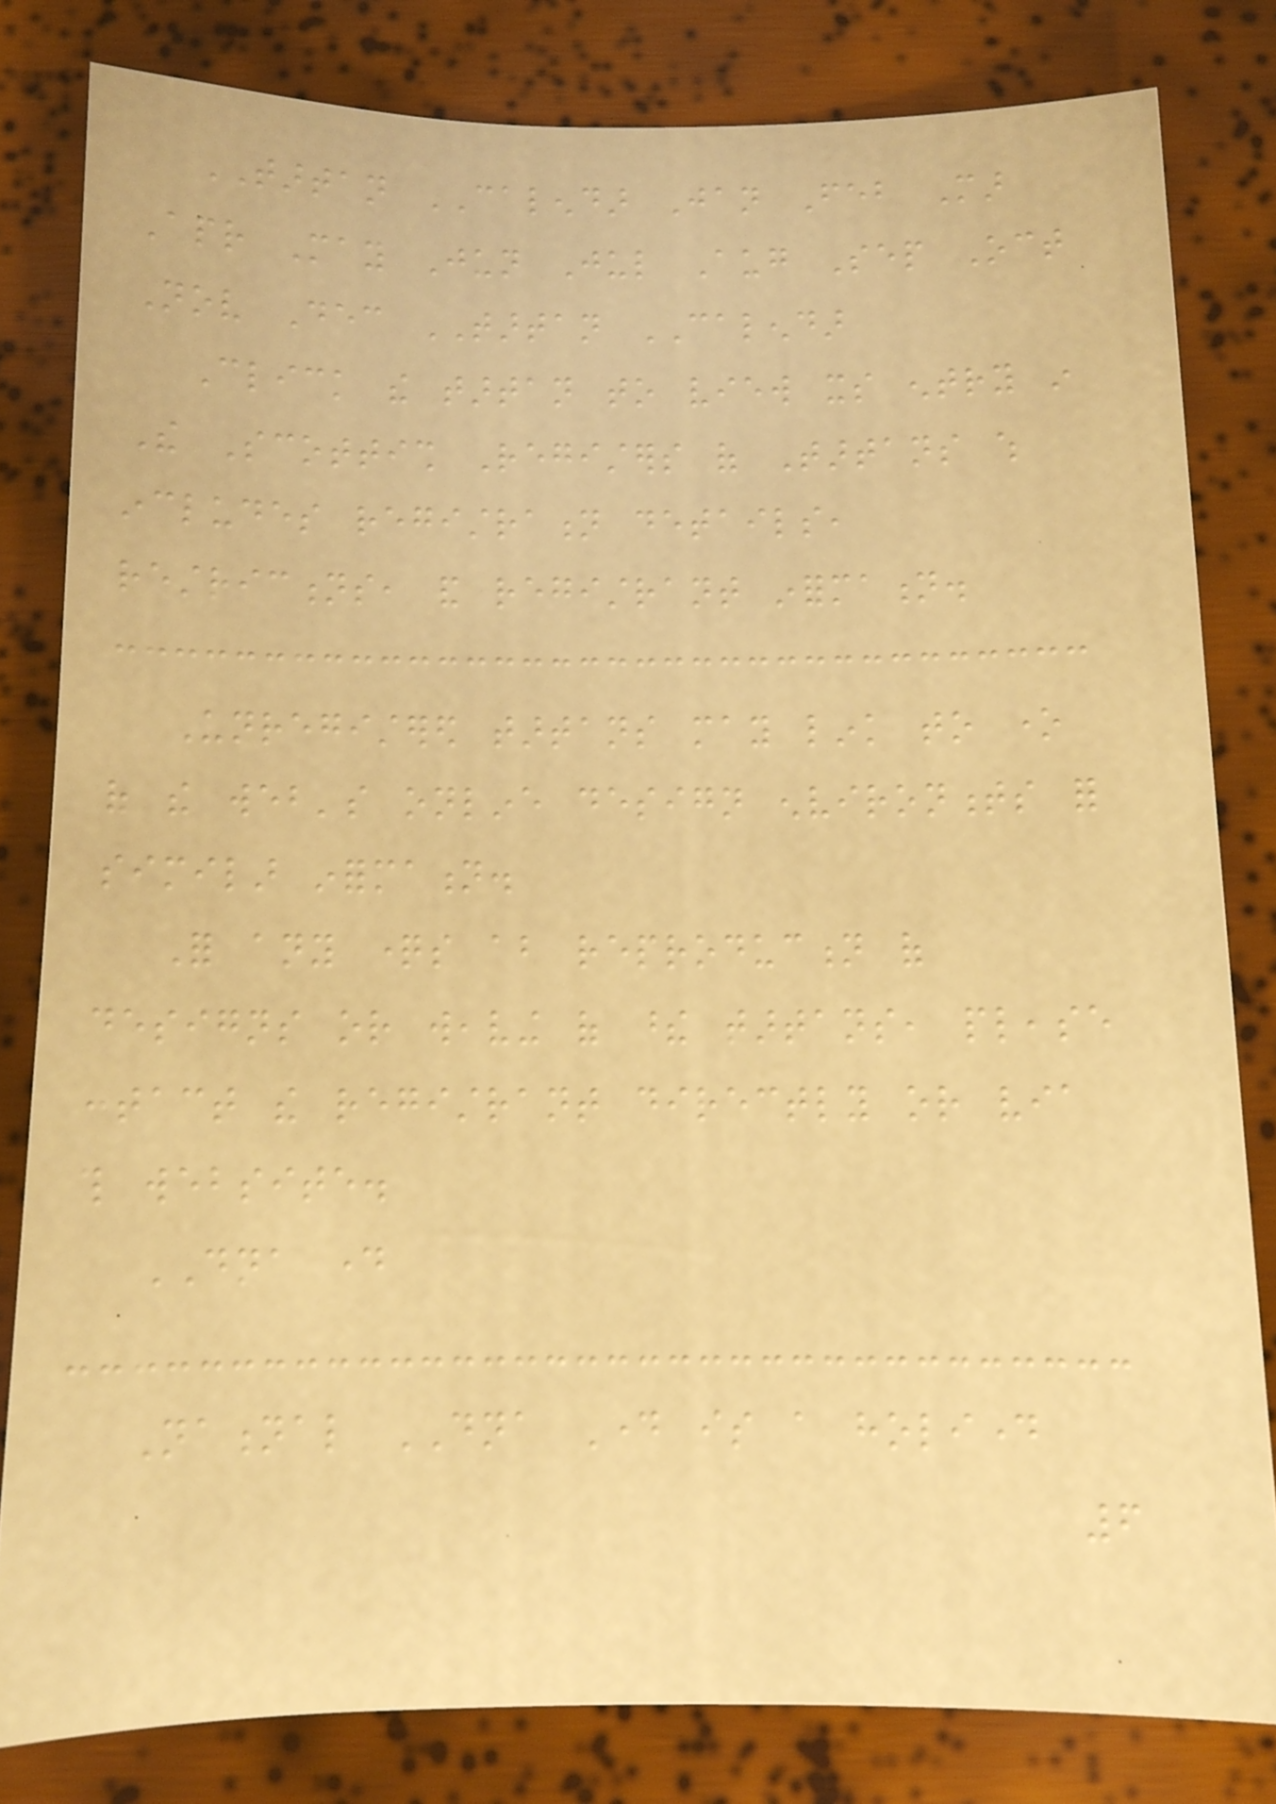TARTAN CALENDAR Jan Feb Mar
Apr May Jun Jul Aug Sep Oct
Nov Dec TARTAN CALENDAR
Click the tartan to view its entry in
The Scottish Registers of Tartans which
includes registration details,
restrictions, and registrant information.
Unregistered tartans may link to one
of the web's online design environments for
similar information.
For any questions about reproduction of
designs or weaving of these tartans, please
contact the registrant directly or via
this website.
DNA day
National DNA Day is a holiday
6
